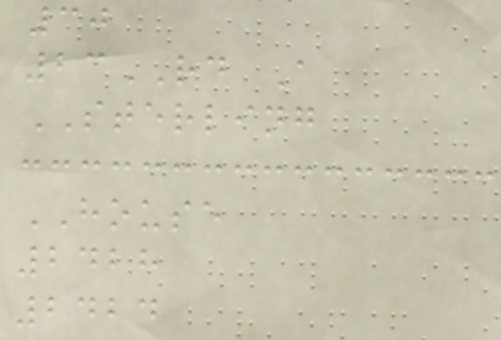30
23RD A
STERLING
HOUSE
2428
2424
